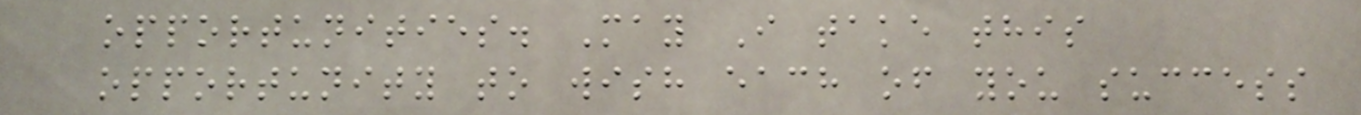opportunities. May I take this
opportunity to wish each of you success
